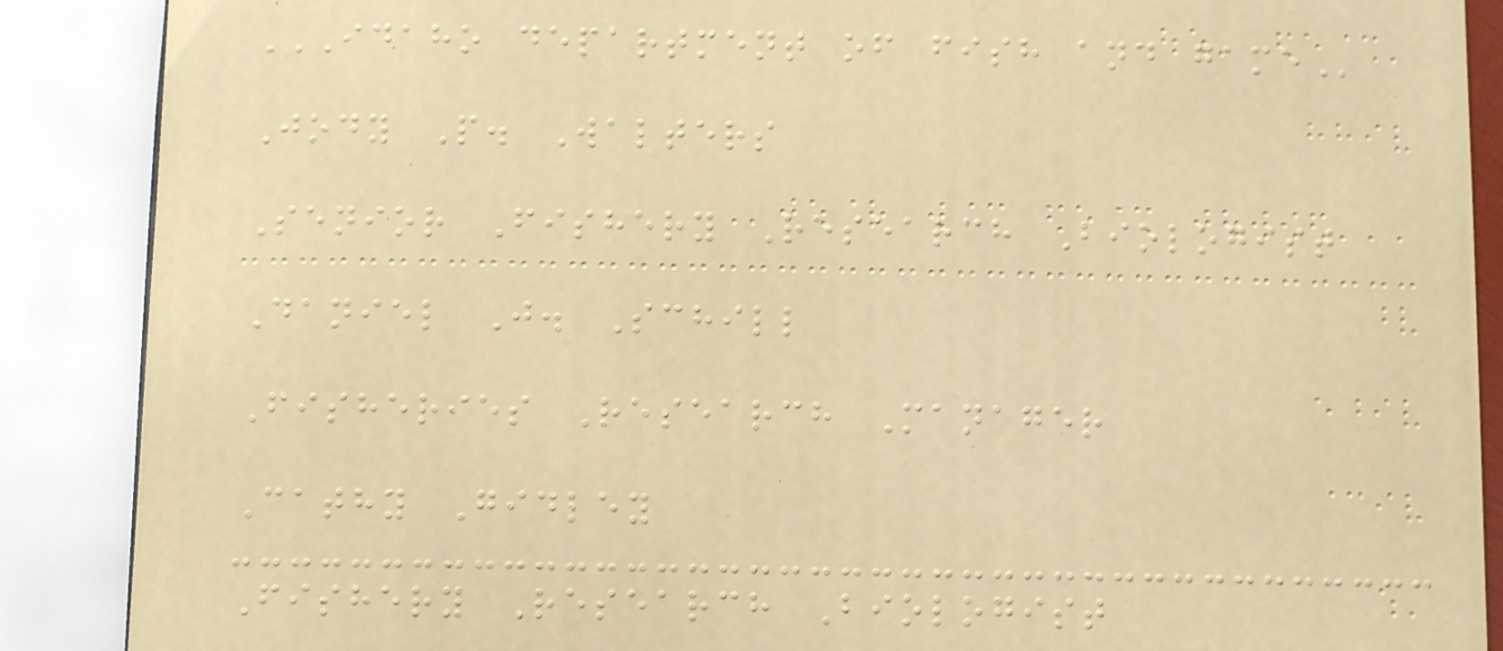IDAHO DEPARTMENT OF FISH AND GAME
Jody P. Walters
Senior Fishery Research Biologist
Daniel J. Schill
Fisheries Research Manager
Cathy Gidley
Fishery Research Biologist
